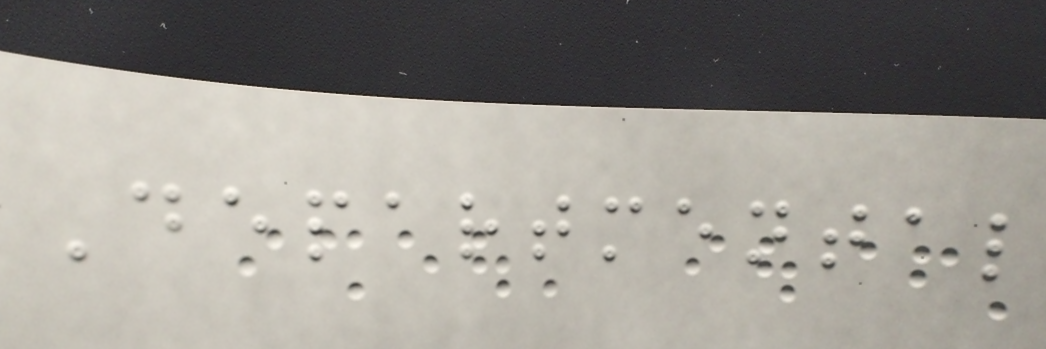Departmental
